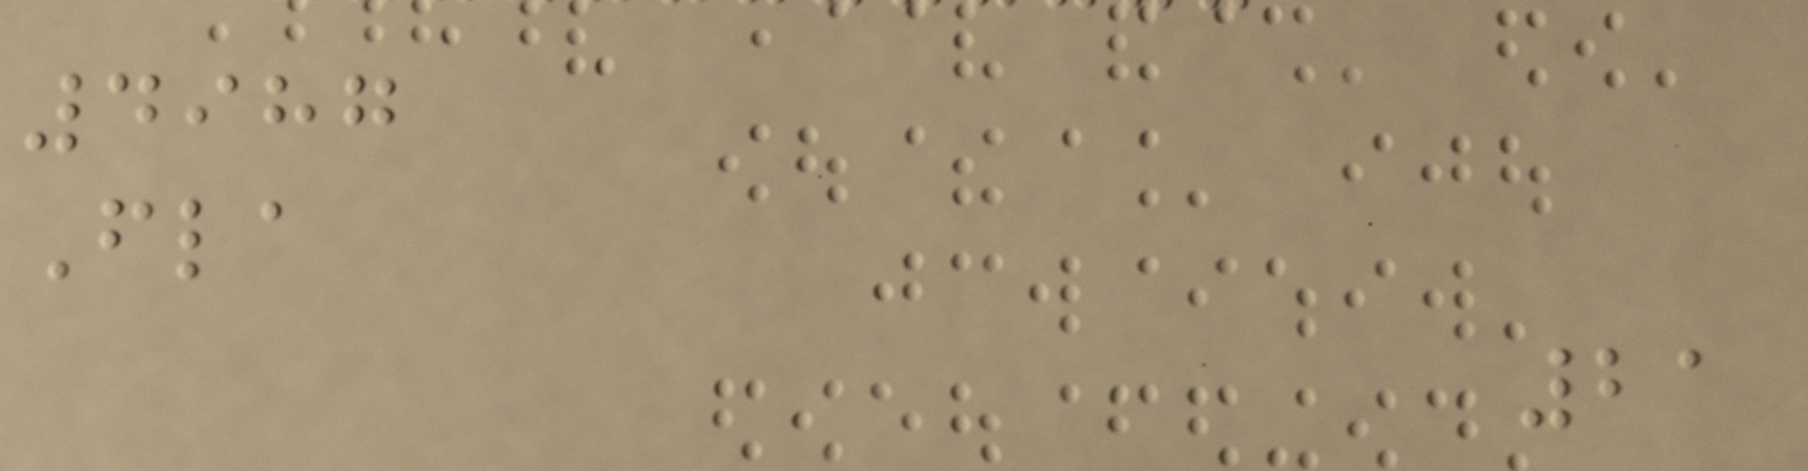4987
Fla
21
